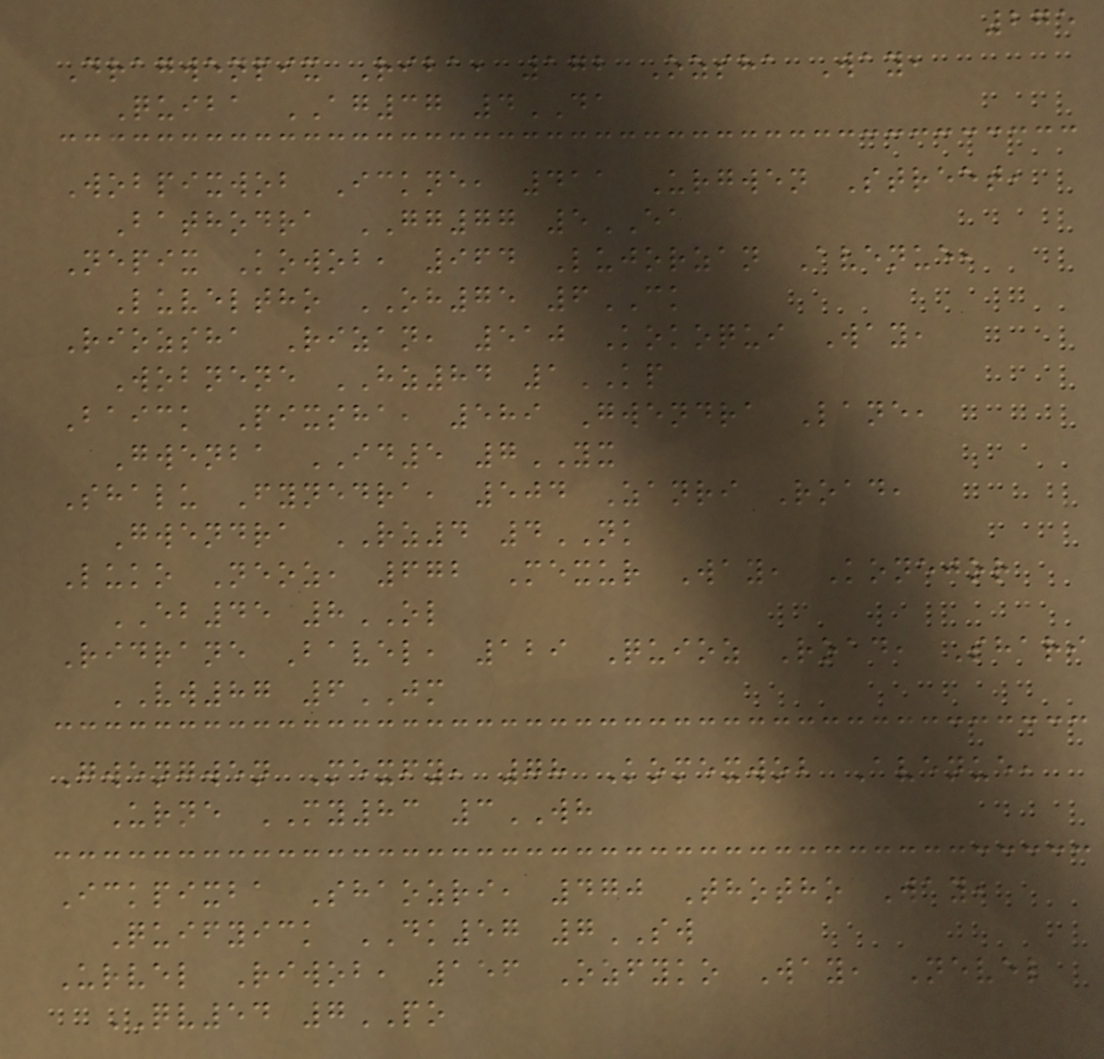275
Dragwenpix Riba, 172 Ozsha Way,
Quiba AG37 4DA
Wobpixwob Ickne, 411 Urgwen Street,
Bathodra GG77 5EA
Nepix Kowob, 964 Lujorzan Avenue,
Luveltho OH75 6CK
Riozsha Rizan, 510 Kokoqui Way,
Wobnene HZ84 1KP
Baick Pixsha, 589 Gwendra Lane,
Gwenba ID5 7YX
Shalu Fynedra, 504 Zanri Road,
Gwendra RZ4 4NK
Luko Neoz, 672 Mexur Way, Konejor
EB45 8OL
Ridrane Bavel, 129 Quioz Road, Shari
VW87 6JM
Gwengwen Mexfy, 78 Komexwob Avenue,
Urne MY83 3WH
Ickpixba Shaozri, 470 Thotho Way,
Quifyick DK57 7SW
Urvel Riwob, 156 Ozfyko Way, Nevel
QV54 7PO
